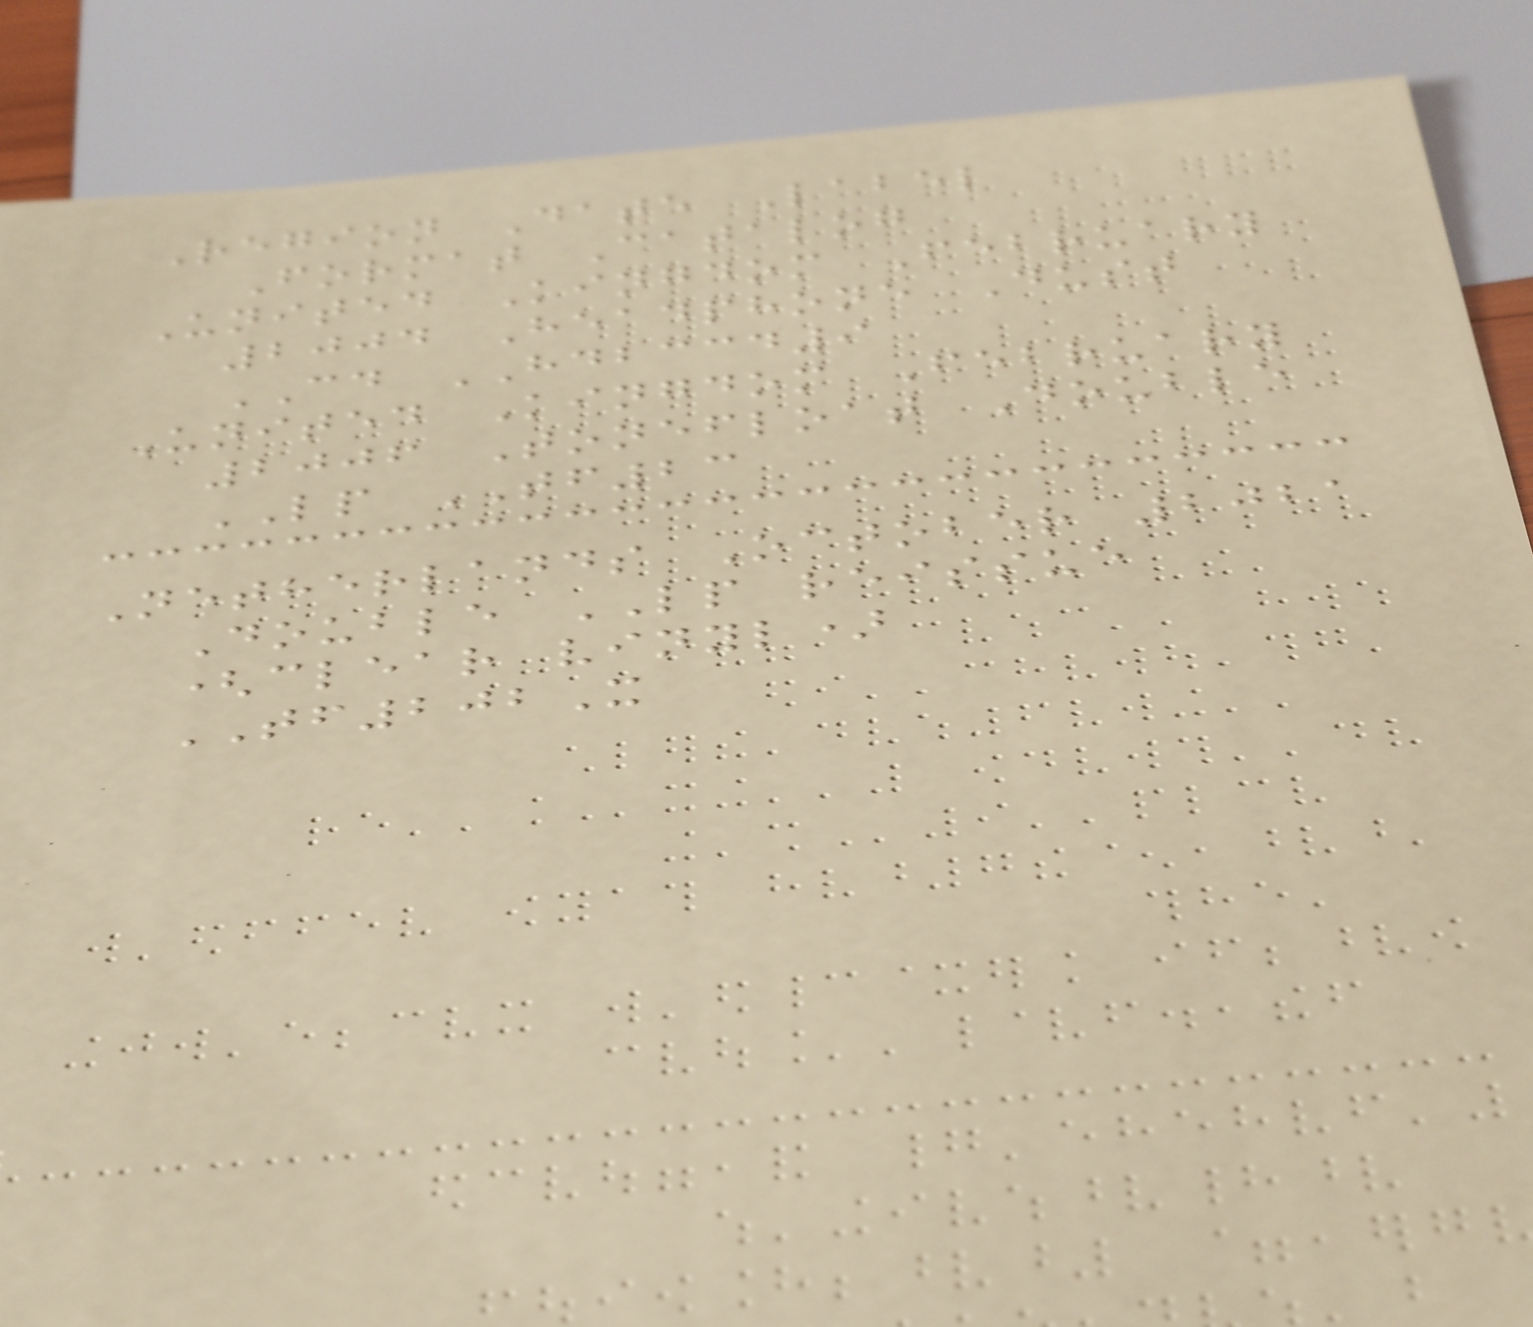Region Date Label
Format Catalog
United Kingdom February
2004 Headphone Dust
CD HDBCCD9
United Kingdom February
2006 Tonefloat Double
LP TF23
Netherlands October 2021
Double LP reissue
(clear vinyl)
TF202X
